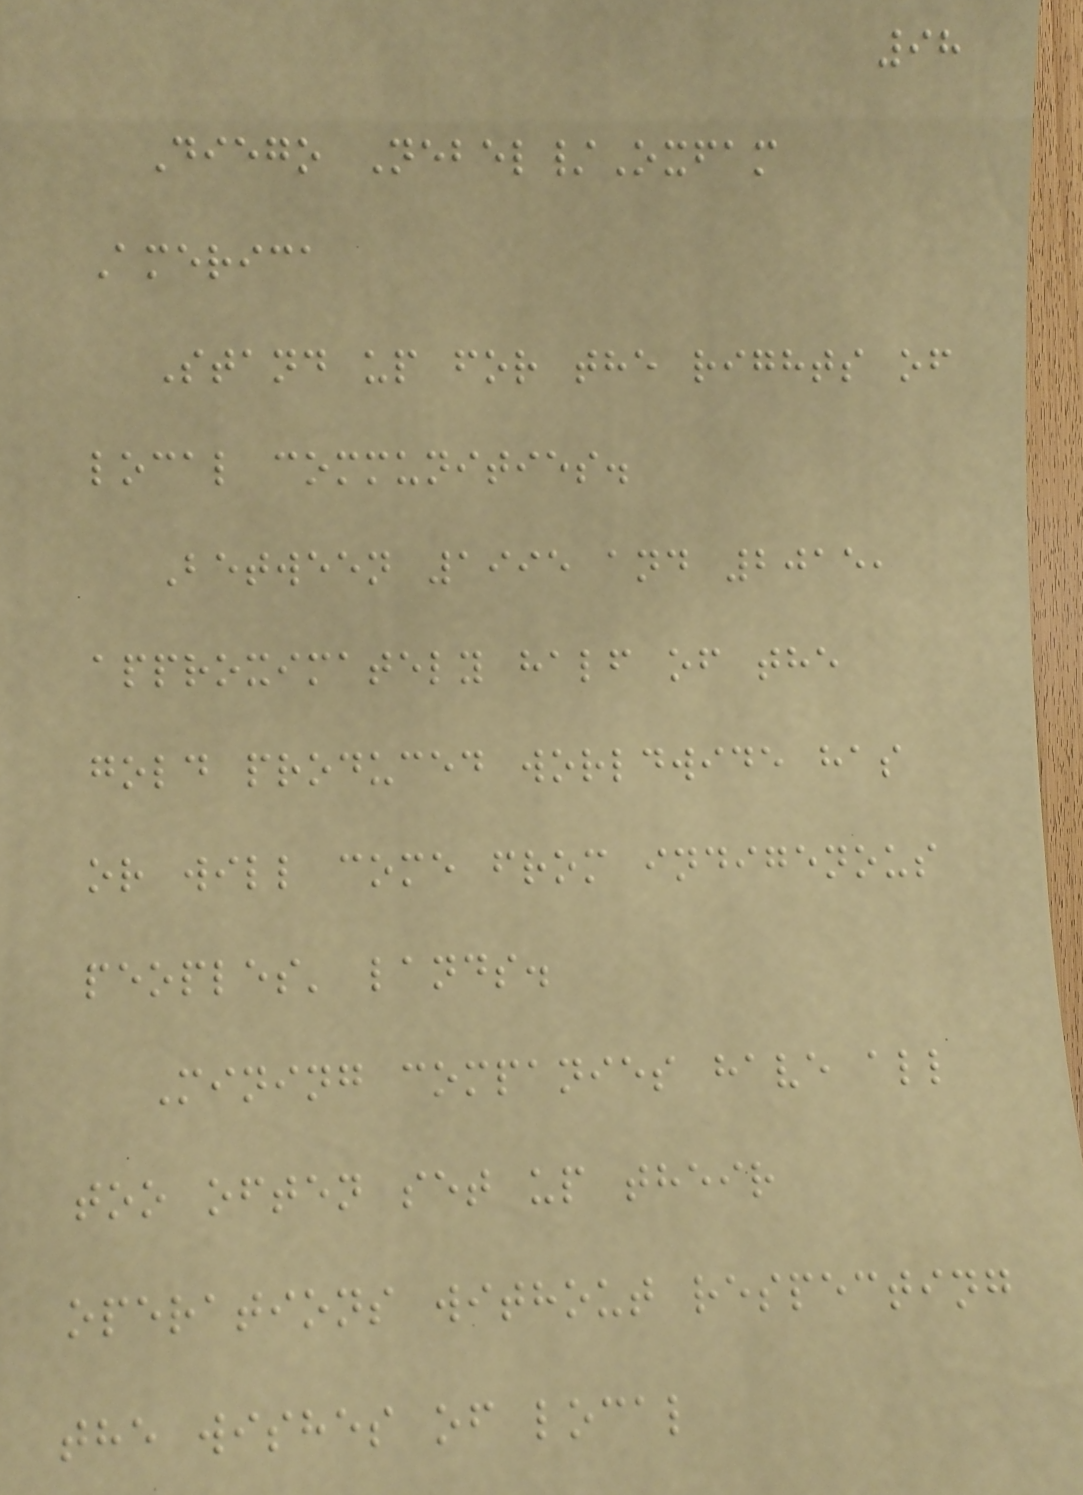98
Diego Nebel/Oxfam
America
Stand up for the rights of
local communities.
Between 1995 and 2015,
approximately half of the
gold produced worldwide has
or will come from indigenous
peoples' lands.
Mining companies have all
too often set up their
operations without respecting
the wishes of local
